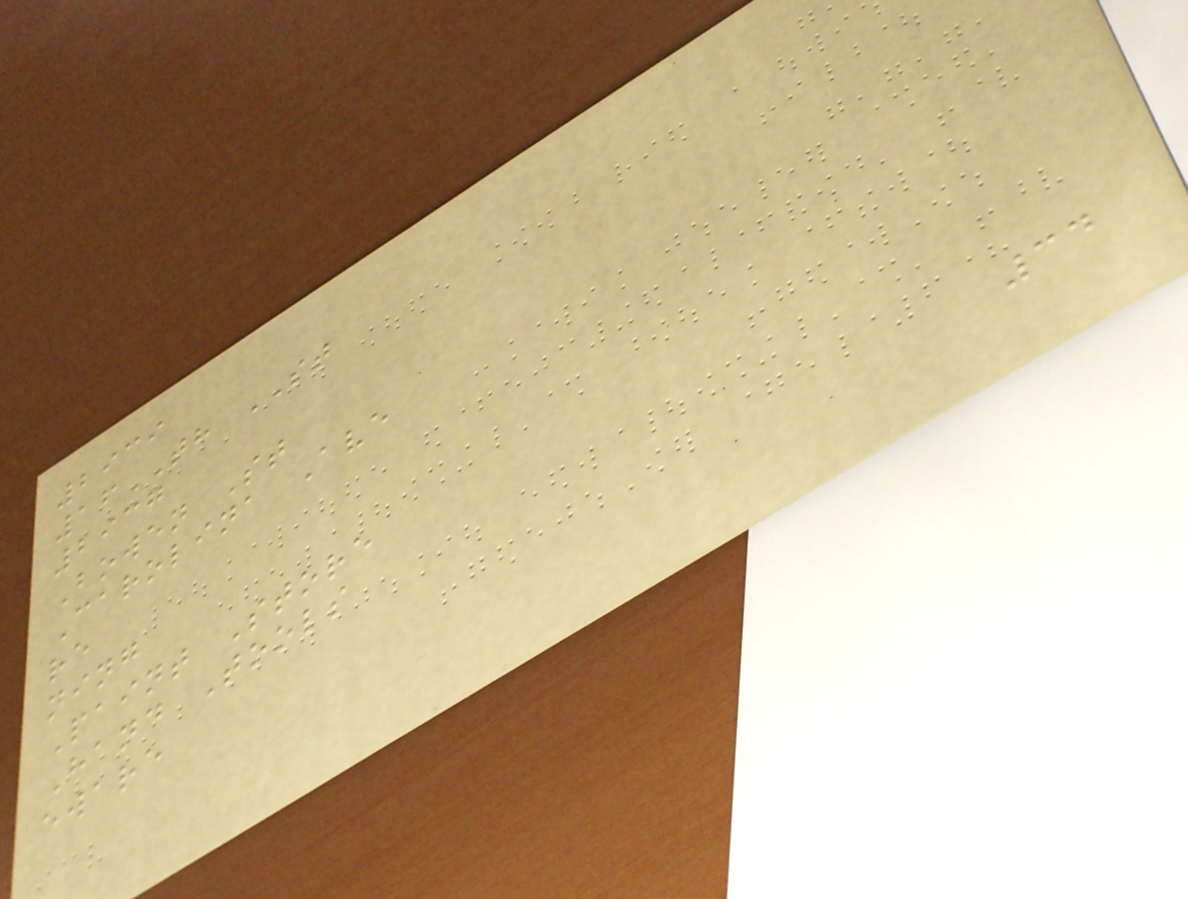2939
16TH ST
2937
Bowen St
Carolina Ave
re
ning
Paint Store
Hand Tools
eware
34
